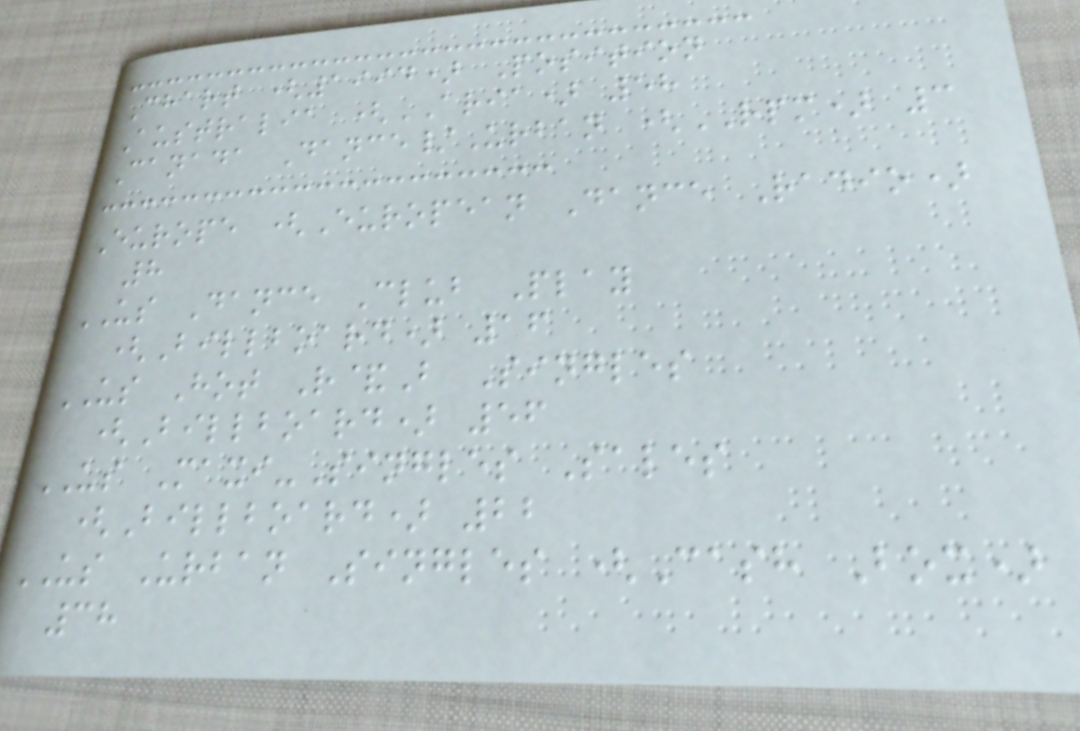Chart (1994) Position
Australia (ARIA) 58
Canada Dance/Urban (RPM) 3
Europe (European Dance Radio)
8
US Dance Club Play
(Billboard) 16
US Hot R&B Singles
(Billboard) 56
US Maxi-Singles Sales
(Billboard) 22
US Urban Singles (Cash Box)
38
